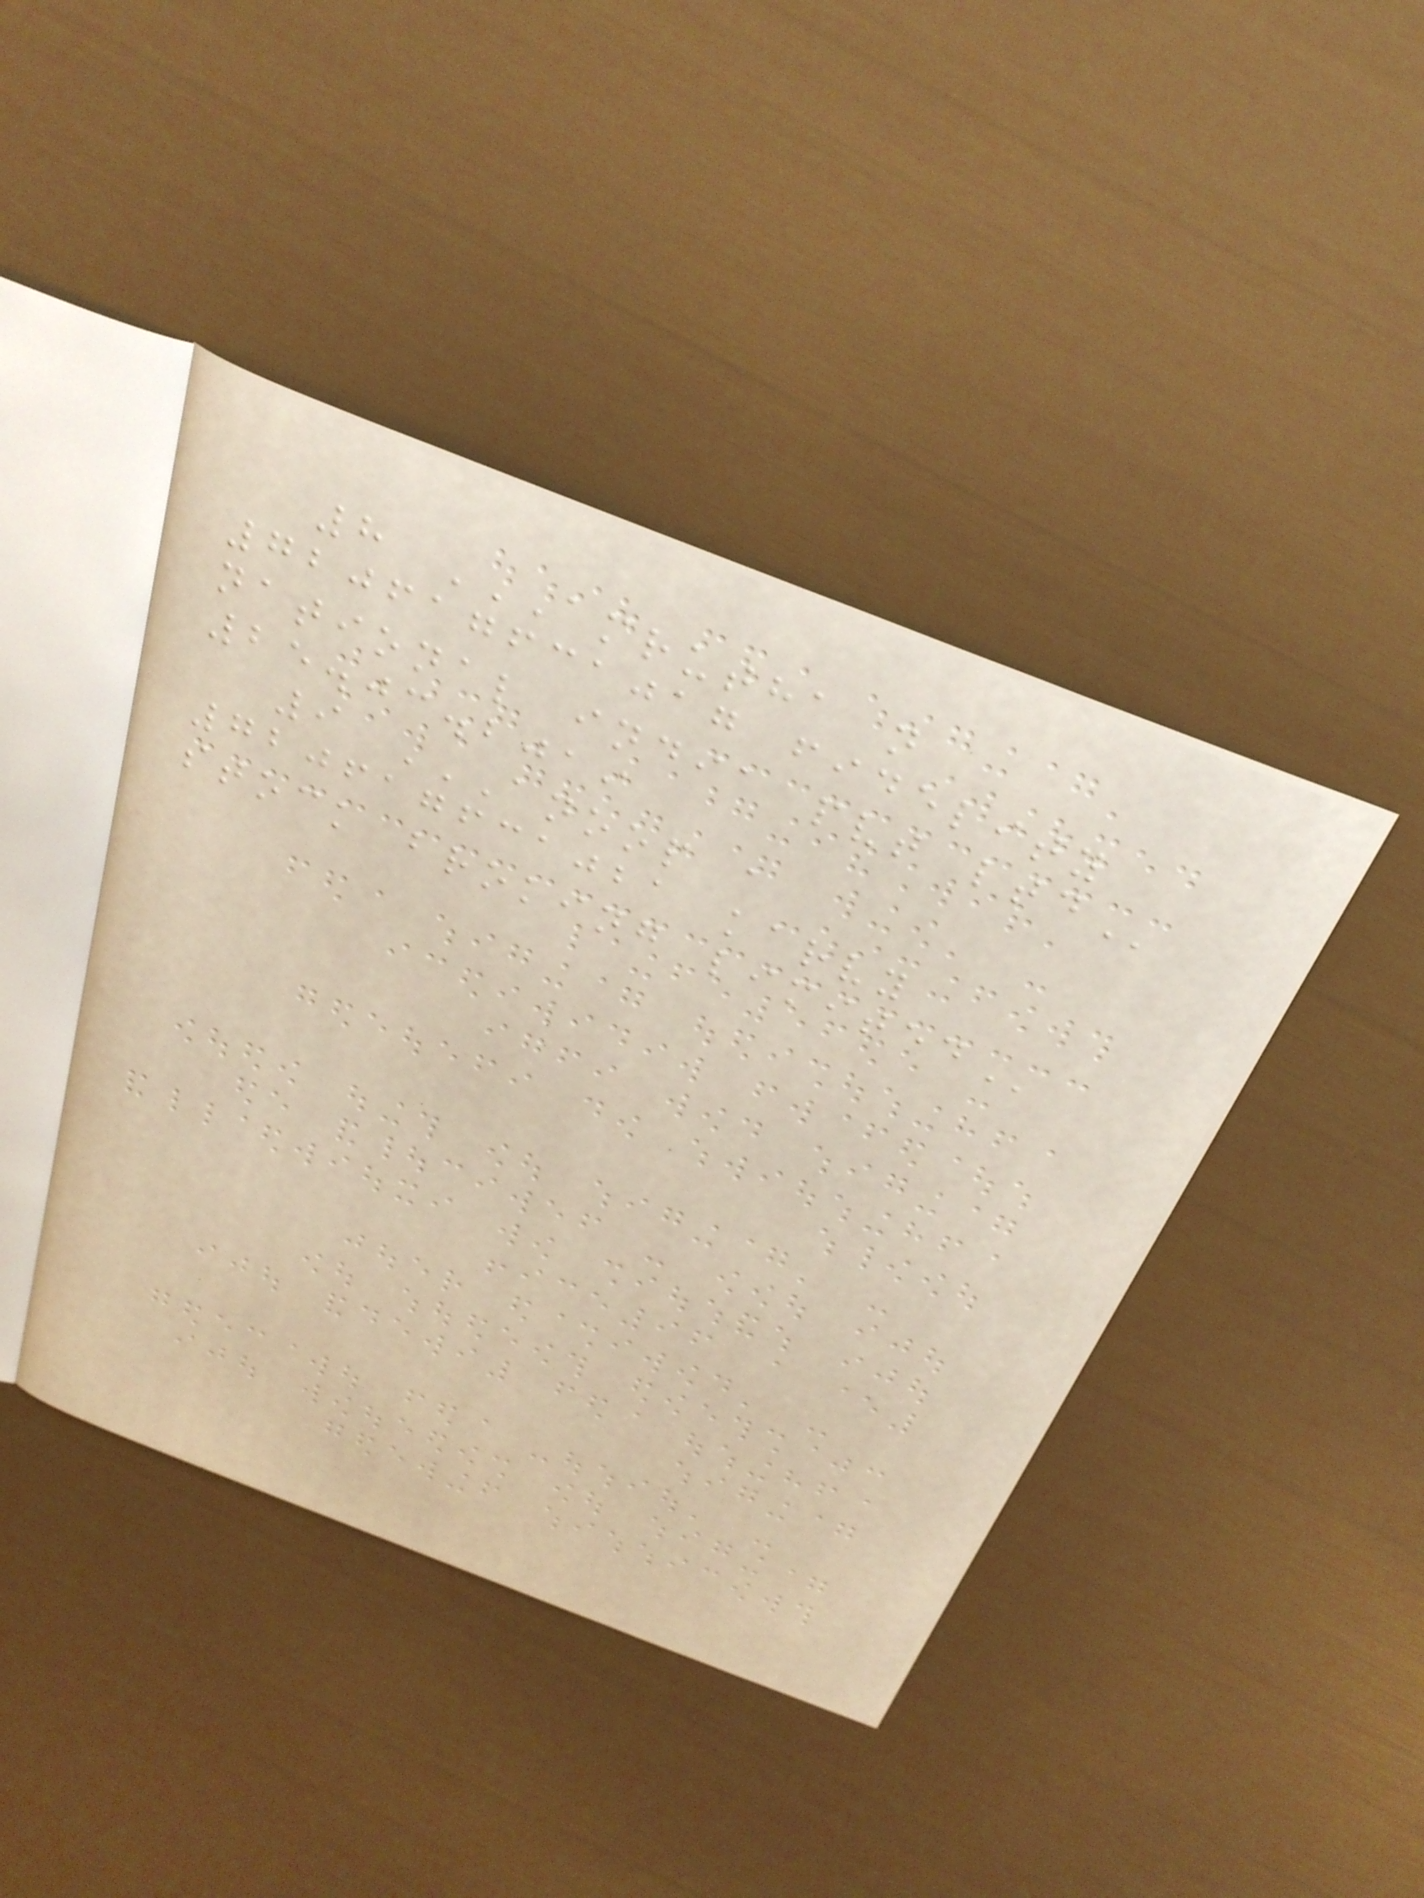8 AMRUTHA N
720617631017 FIDELITY
NATIONAL INDIA PVT LTD
25.03.2019
9 ANOOP A
720617631021 KARVY
STOCK BROKING LIMITED
